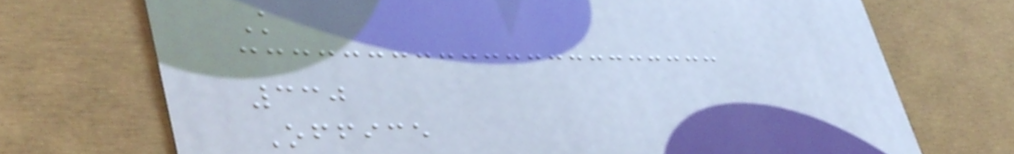K
330
Office
